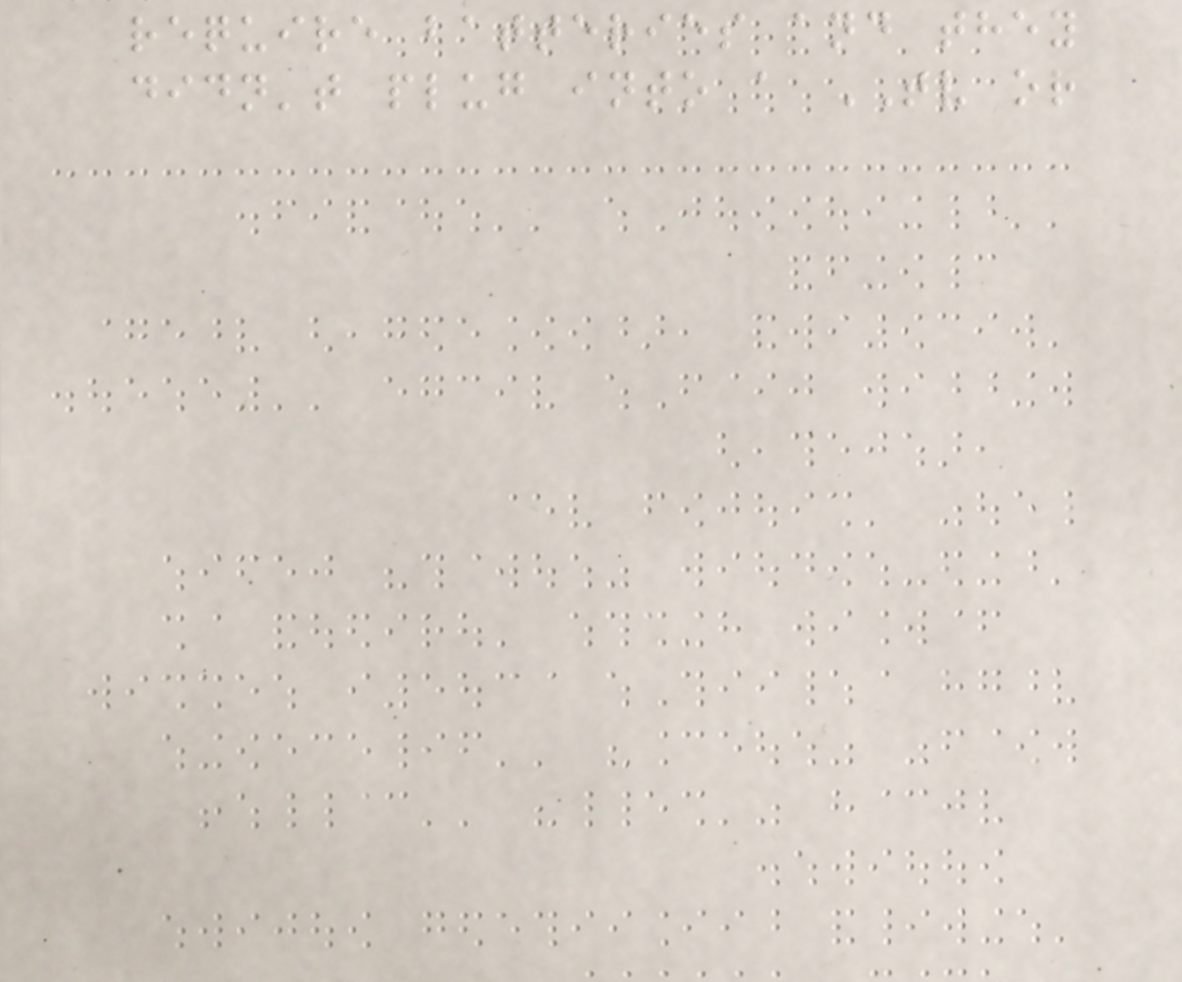require batteries and they
didn't plug into a TV or
